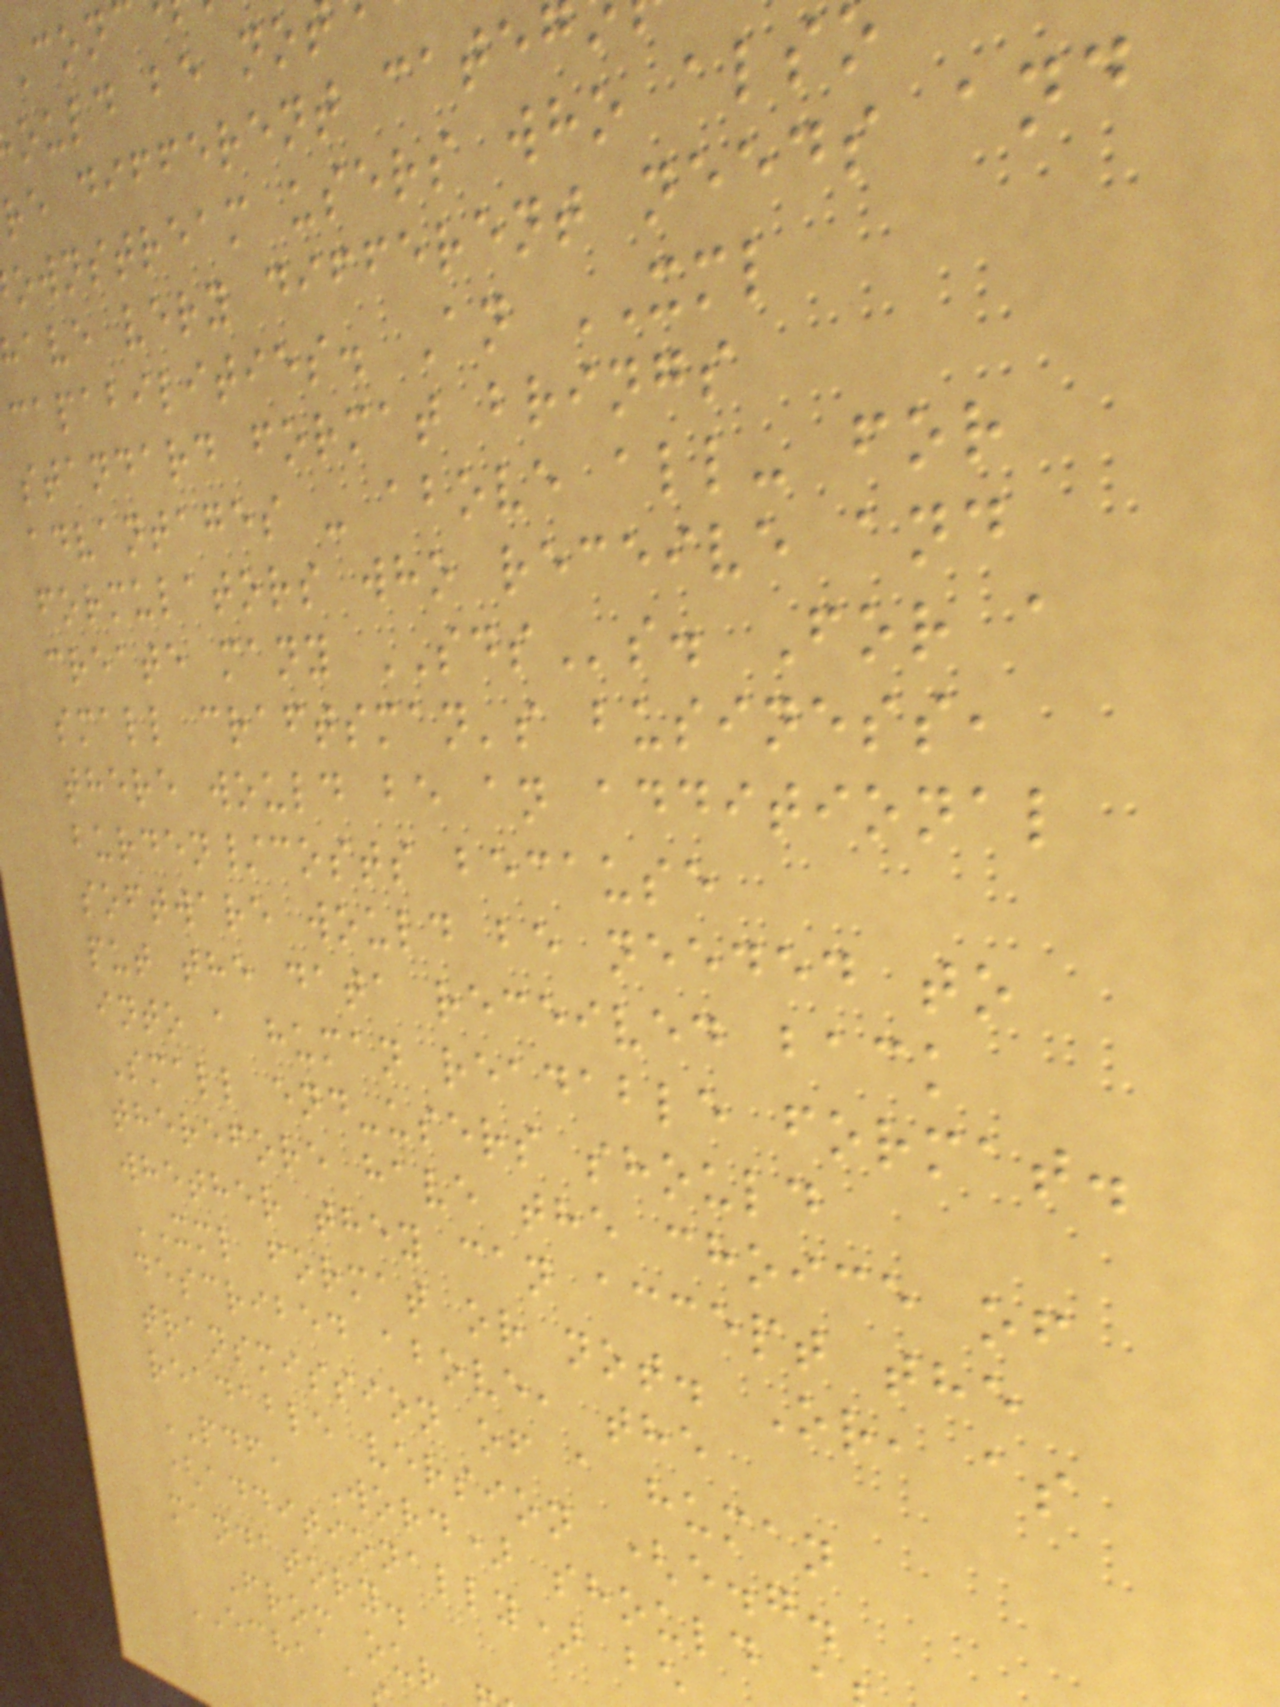ould be no
re different cate
ownstream users who als
ave very different needs and
capabilities. An XML
standard format brings
advantages - above all- for
formulators who receive and
create many SDSs. For a
small craftsman's business,
there would be an additional
burden/costs because
software would be needed to
put the data received back
into a human readable format.
Small end-users should
therefore have the choice of
whether they can accept the
XML format or not. Or, as
described above, the
transmission of a human
readable version (e.g.
PDF, Word) should
(additionally) be
mandatory.
From our
ECHA a
